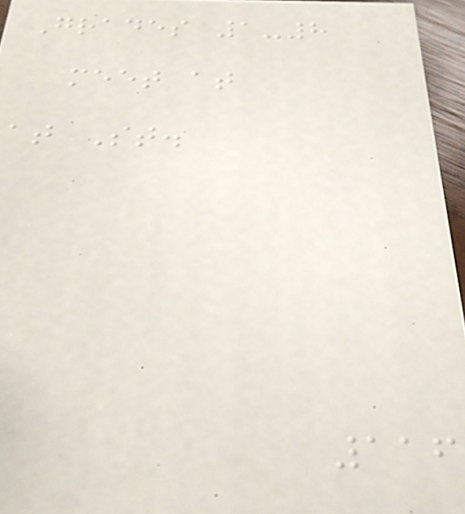Grades 1-8
meet at
at St.
116
